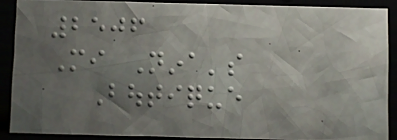2506
Mi Nina's
Boutique
